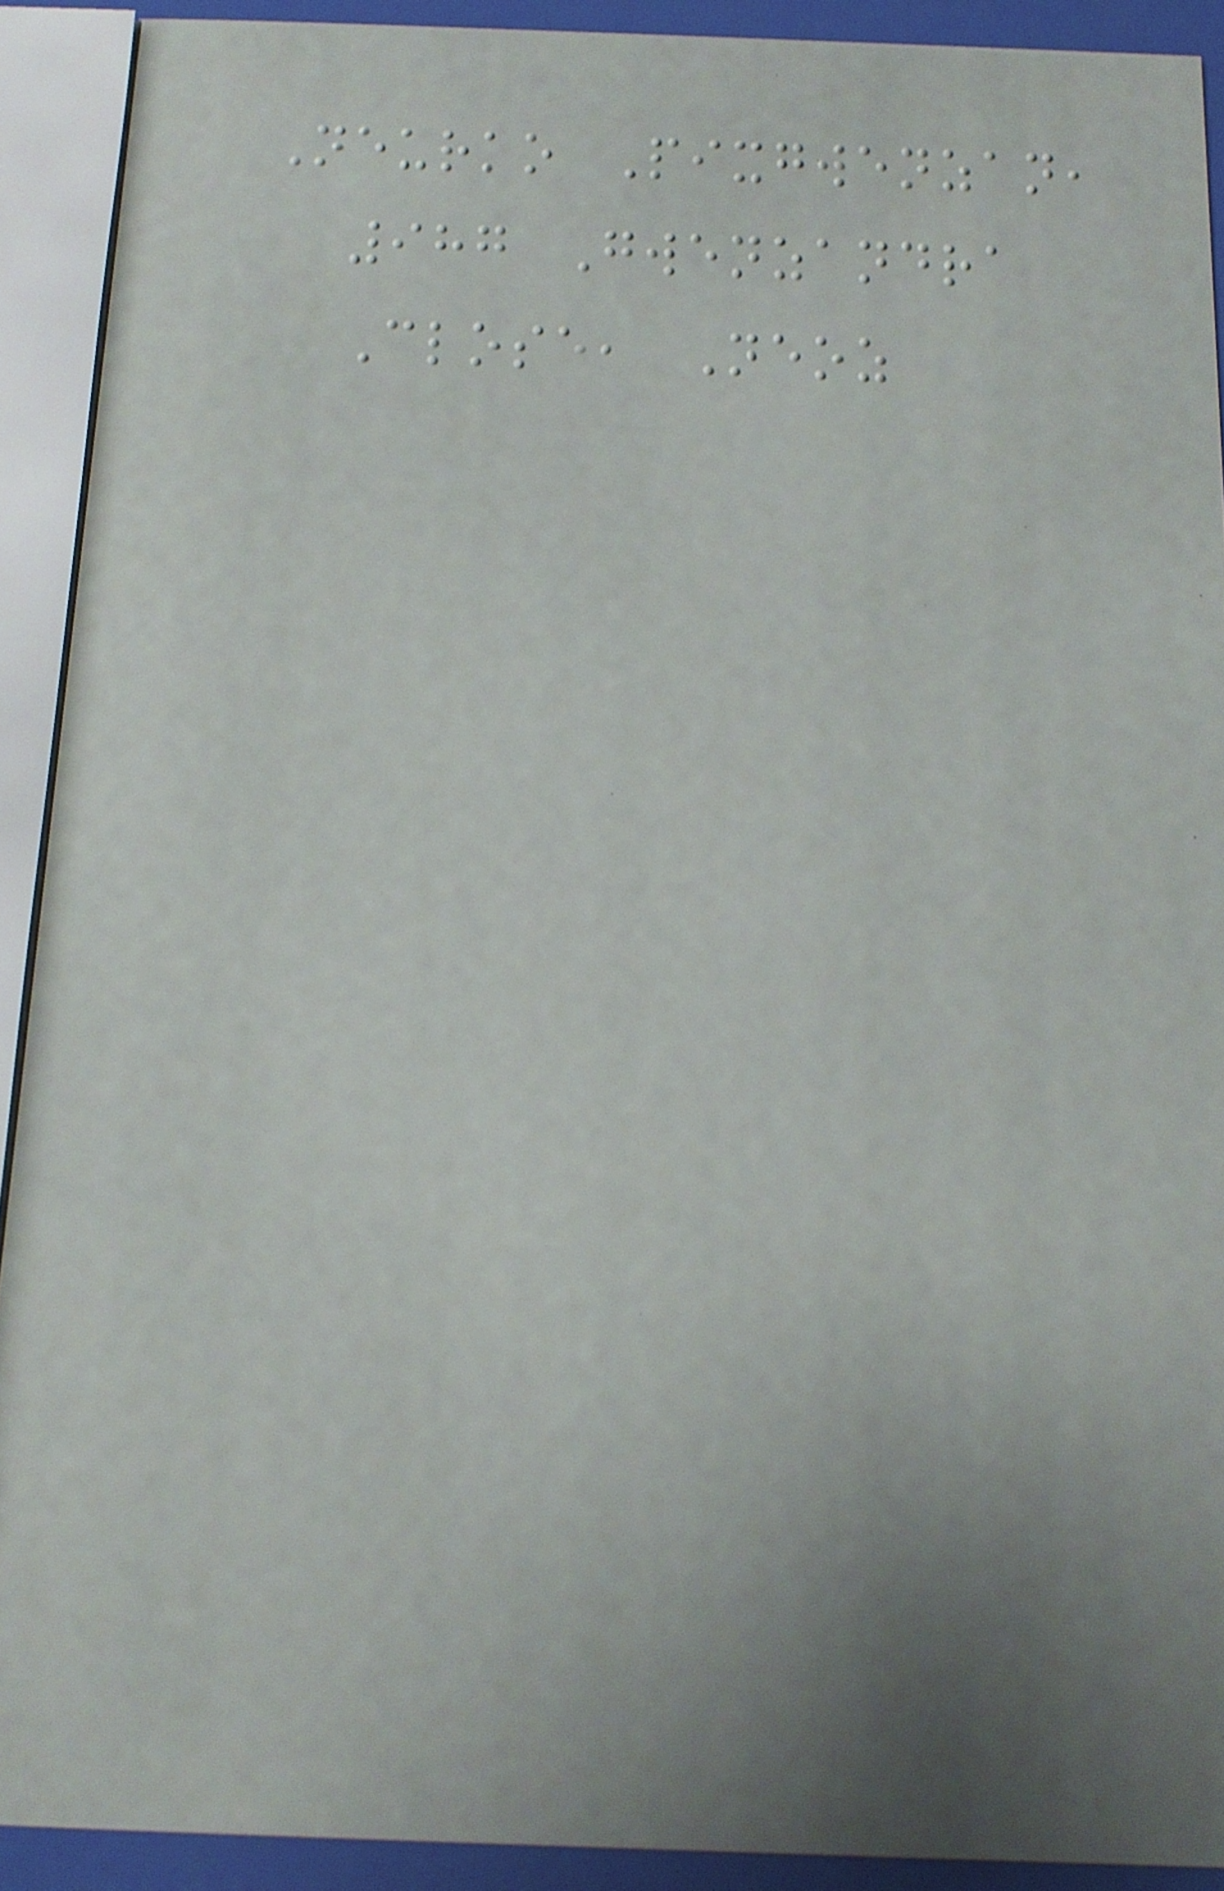Neurko Pixgwenzan,
987 Gwenzandra
Close, Neoz
